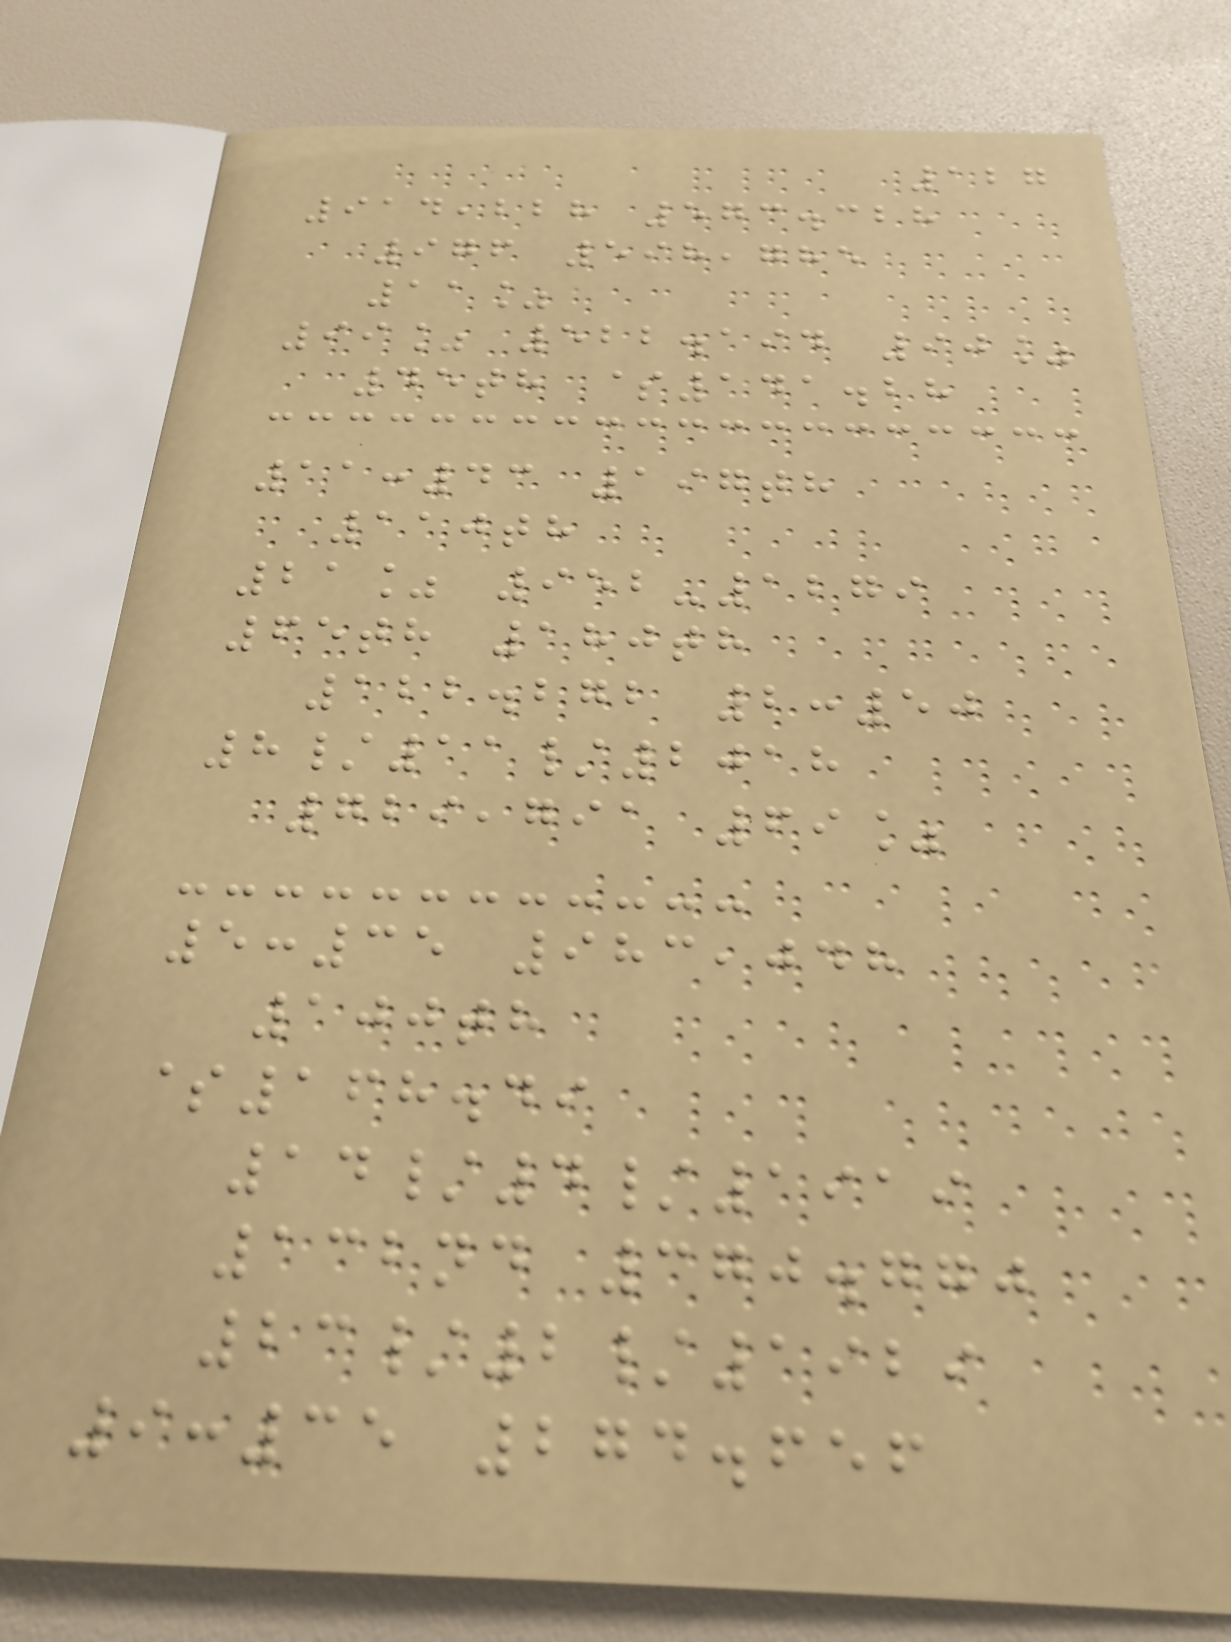127
914,228 573.328
976 598,785
11%
99% 522.194 90%
45th $141.28
11:43 197th
110th
21% 952-1279
65th 180th
122.272 2:50
8/11/2018
729,791 69%
5:35 983,048
100th
$168.49
14/4/1919
132nd 370.770
23/2/1929
9:35 274.656
